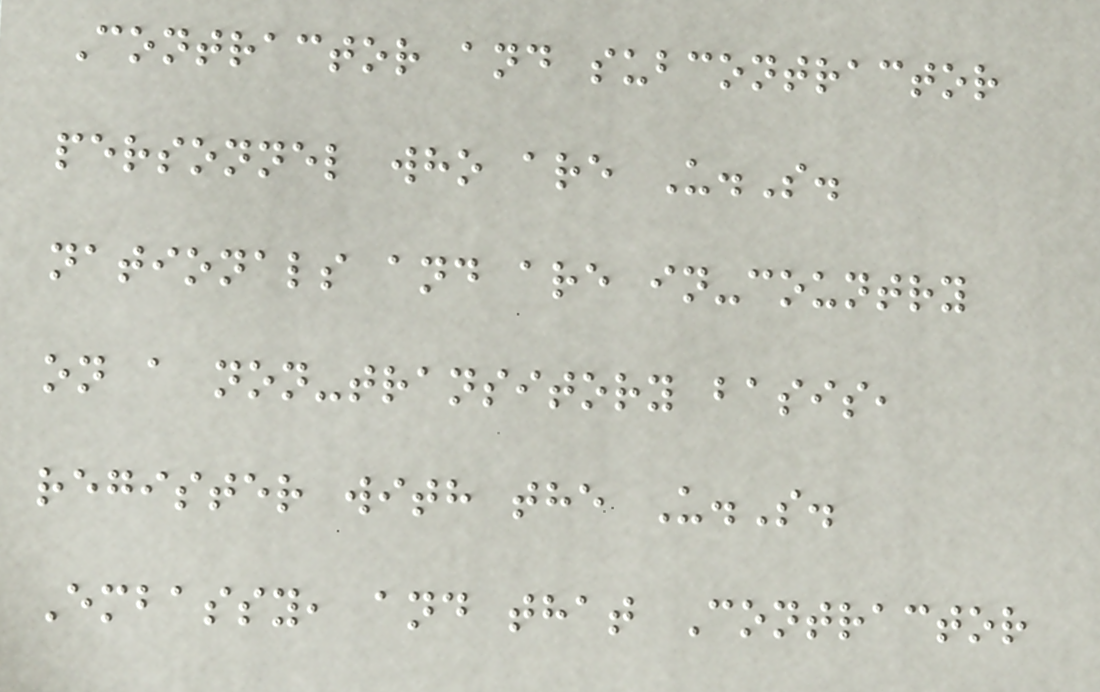Contractor and subcontractor
personnel who are U.S.
nationals and are in-country
on a non-transitory basis,
register with the U.S.
Embassy, and that Contractor
